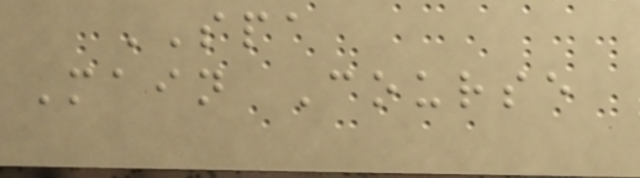SPA
Main Course
